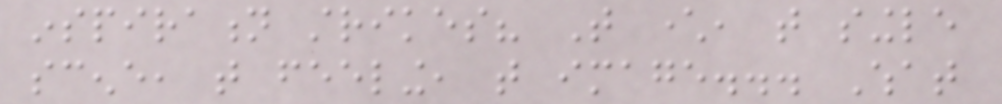inspiration strikes? That character, that single
scene, that feeling, that image... What
